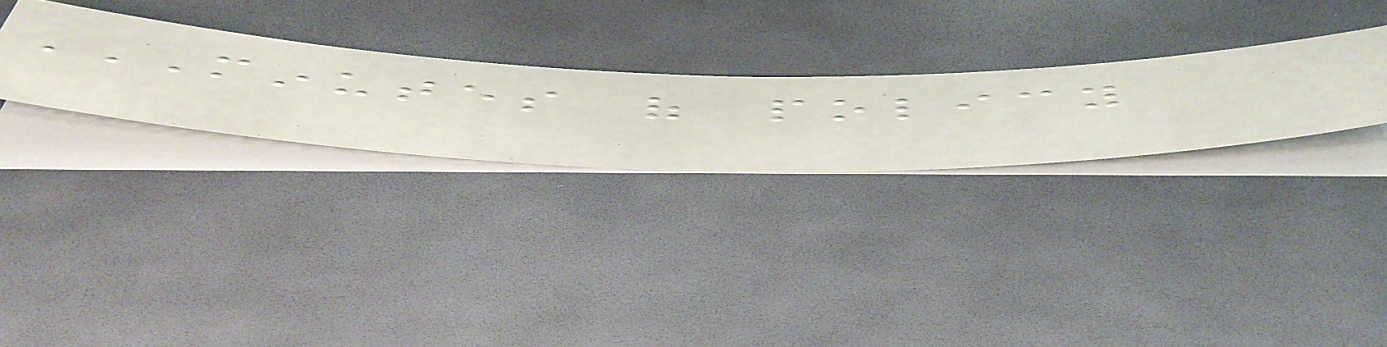MINUTES OF POLICY
